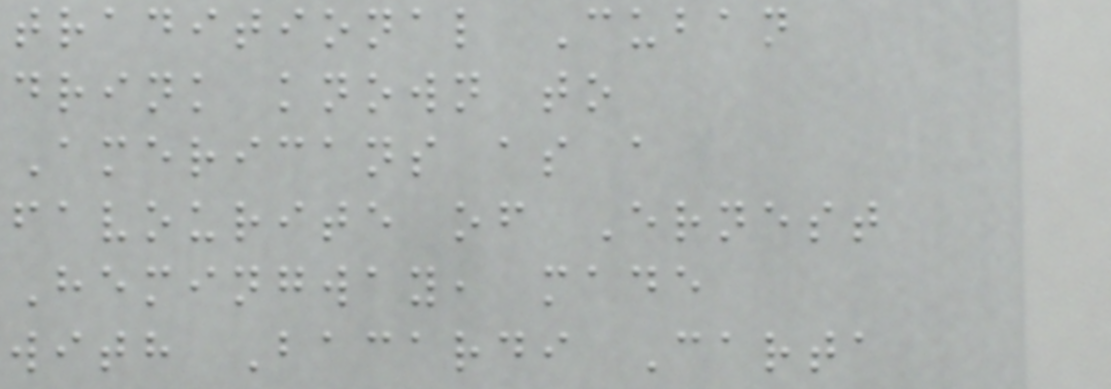traditional Cuban
drink known to
Americans as a
favourite of Ernest
Hemingway, made
with Bacardi Carta
